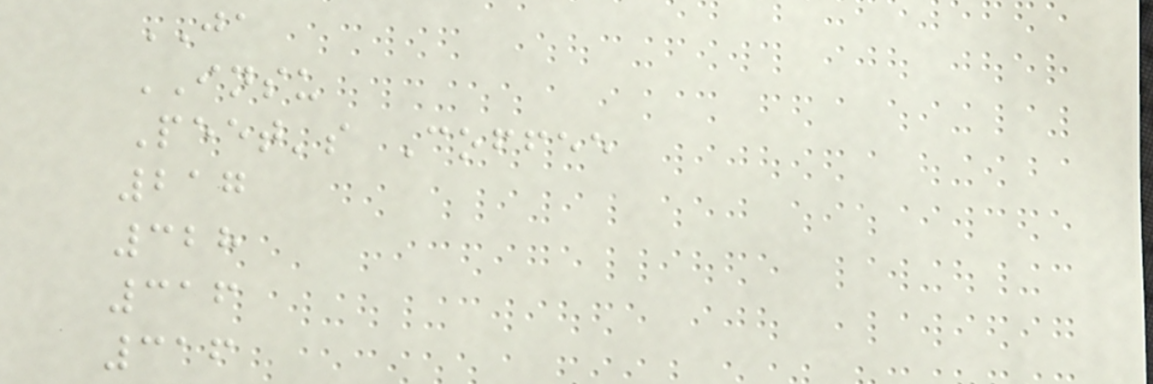JA
INSU
Peet's Coffee
217
328
316
316
